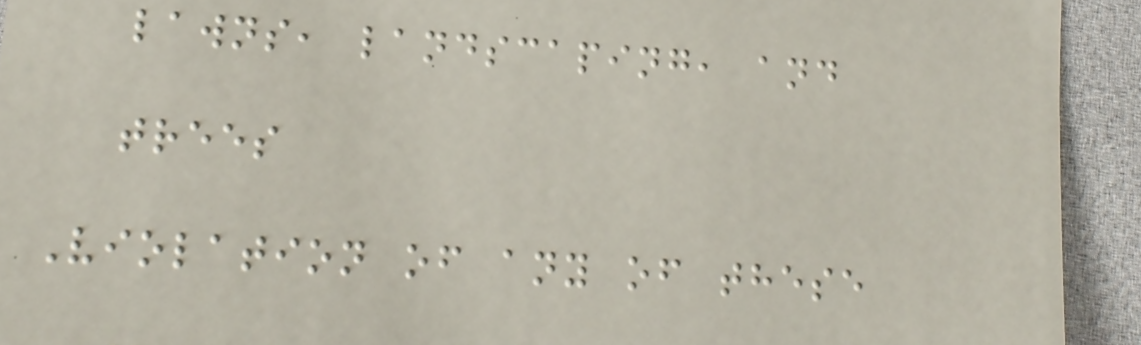lawns, landscaping, and
trees
Violation of any of these
